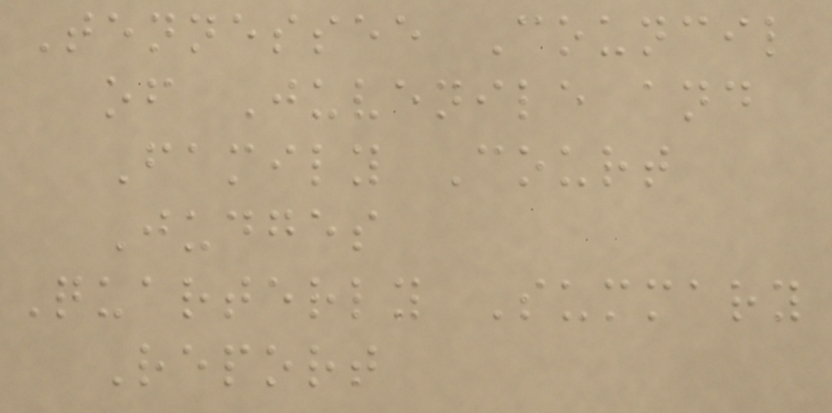Tennessee Council
of Juvenile and
Family Court
Judges
Quarterly Summary
Report
